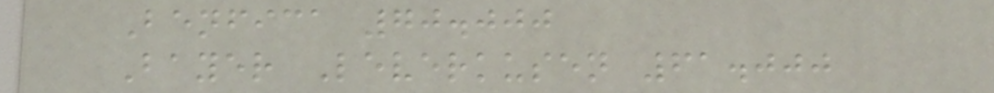Benfica 70.000
Bayer Leverkusen 61.000
